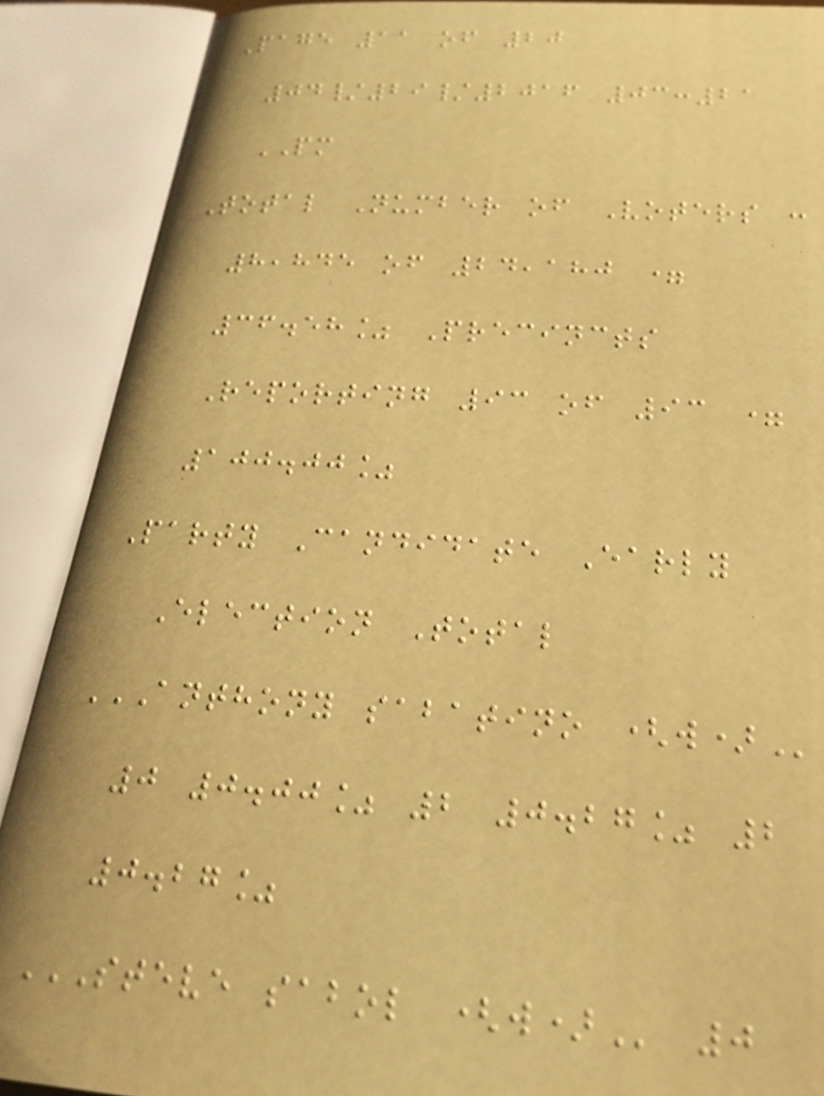Page 11 of 20
04/29/2016 03:21
PM
Total Number of Voters :
8,845 of 24,180 =
36.58% Precincts
Reporting 93 of 93 =
100.00%
Party Candidate Early
Election Total
ANTHONY SABATINO (W)
0 0.00% 2 0.27% 2
0.27%
STEVE SABOL (W) 0
